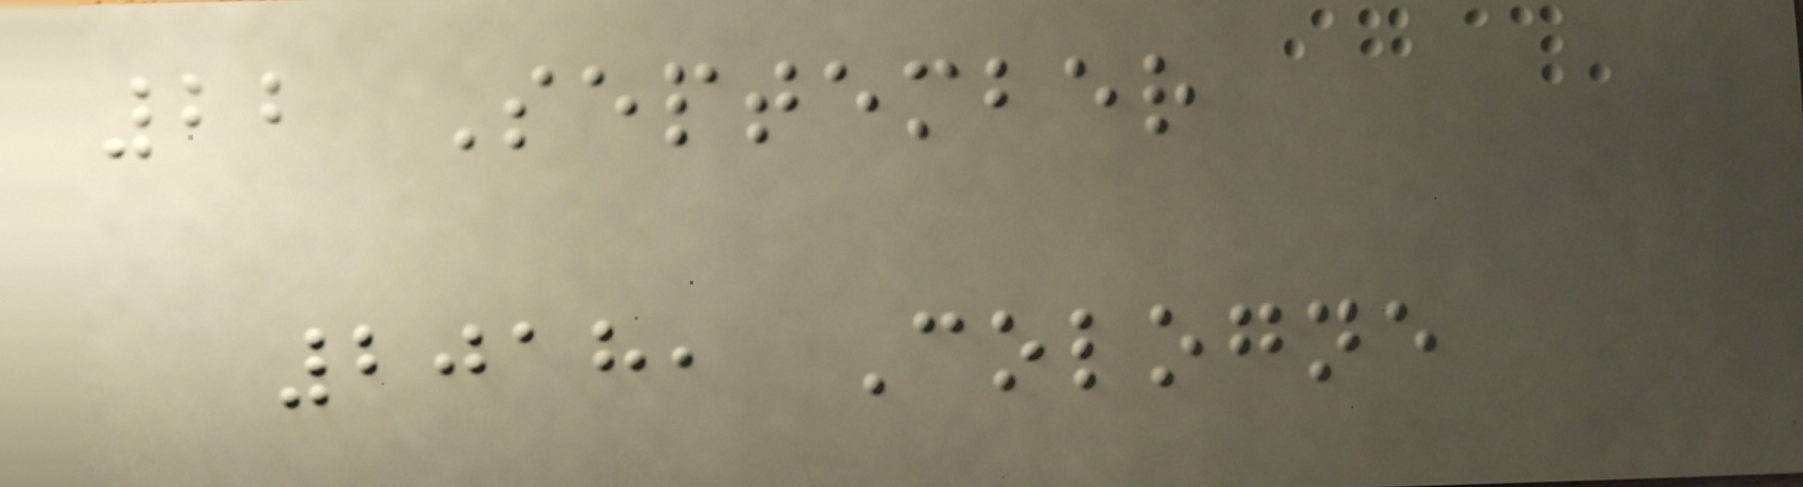22 September
2018, Cologne
